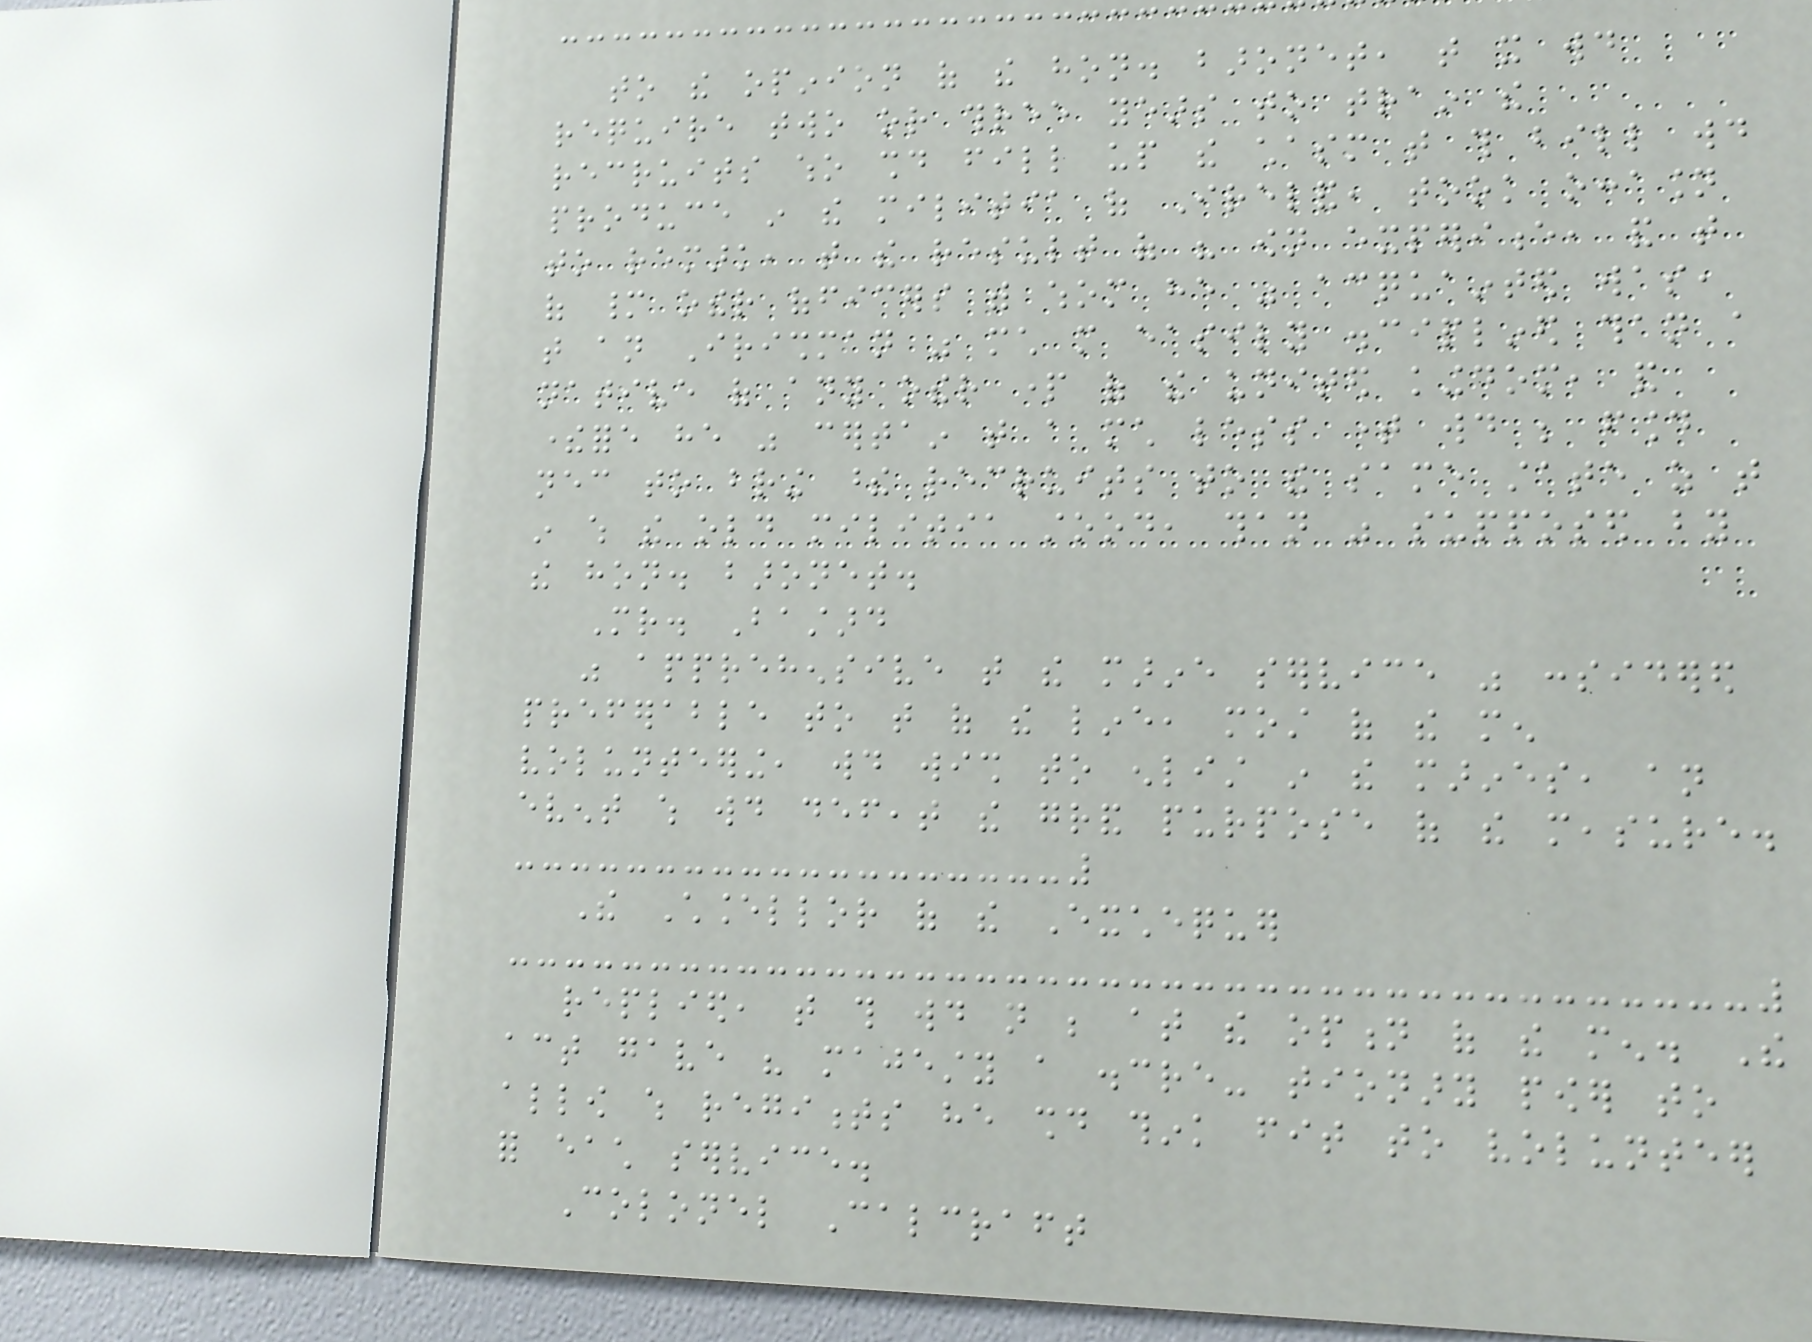to the opinion of the hon. baronet, that it would
require two or three years to train the
recruits who should fill up the chasm that this bill would
produce in the militia of Ireland, took occasion
to remark, that the result of his own experience, and that
of many other officers with whom he was acquainted was,
that an Irishman was much more easily disciplined than a
native of any other part of the united kingdom, and
therefore he was certain that a much less time would be found
necessary to bring these recruits to the same state as that
in which the old militia stood, than was supposed by
the hon. baronet.
Mr. Bastard
was apprehensive that the marine service was considered
preferable to that of the line, most of the men
volunteering, would wish to enlist in the marines, an
event which would defeat the grand purpose of the measure.
The Chancellor of the Exchequer
replied, that this would not be at the option of the men. The
act gave his majesty a discre- tionary power to
allow which regiments he should think fit to volunteer
for each service.
Colonel Calcraft
